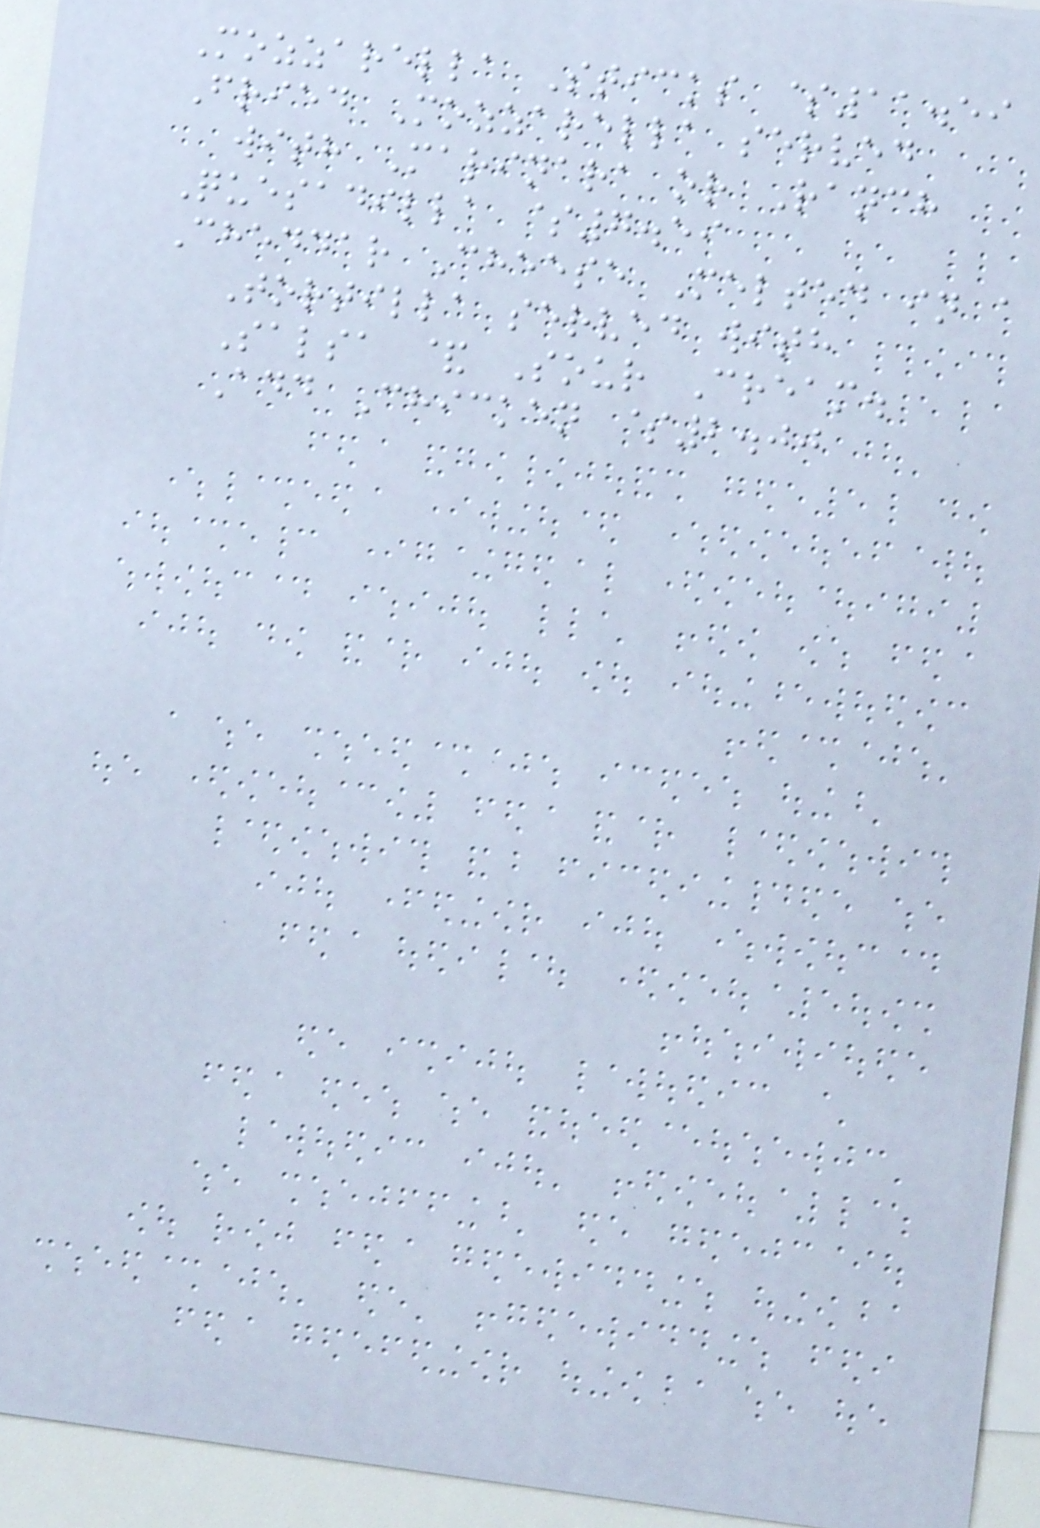Mozzarella Sticks $11.59
Fried Mozzarella served
with Marinara or Ranch
Quesadilla $7.59
Cheddar Cheese Melted in a
Tortilla served with
Salsa & Sour Cream.
Add Chicken $2.00
